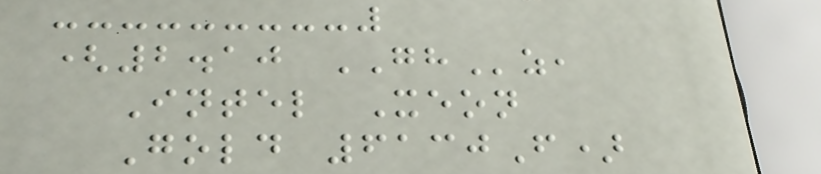(2.10 GHz,
Intel Xeon
Gold 6130F)
